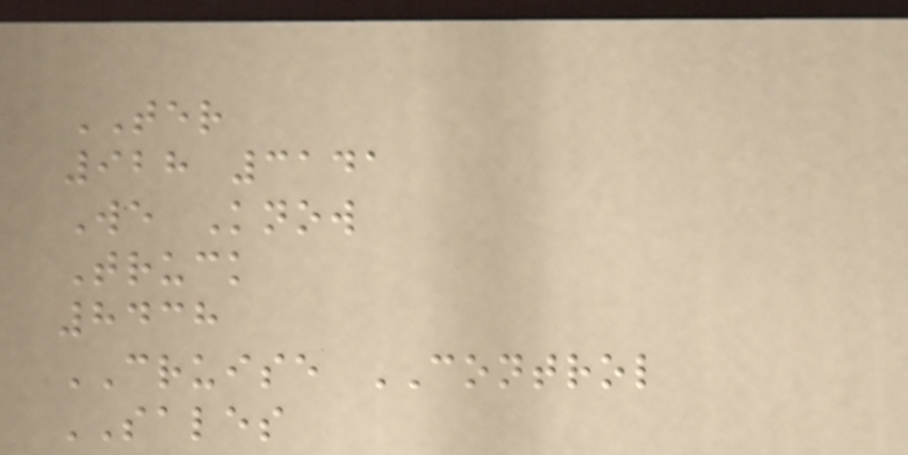TER
928 3141
We Know
Truck
8438
CRUISE CONTROL
SALES
